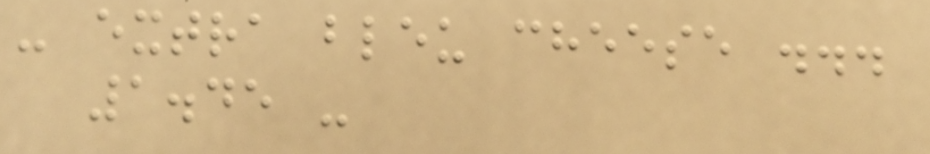- extra bleu cheese ...
1.45 -
